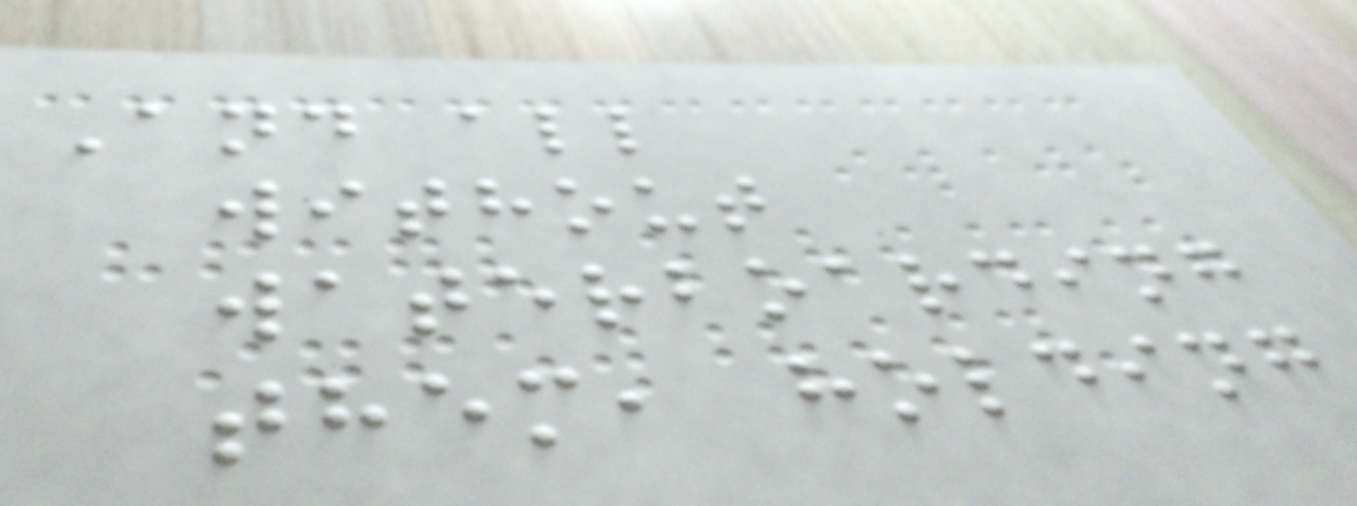And all
without
waterboarding
them, holding
